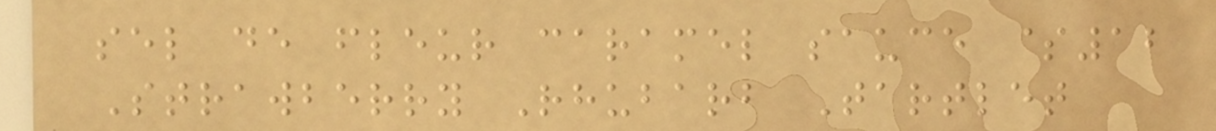sel de fleur caramel sauce $12
Strawberry Rhubarb Tartlet
